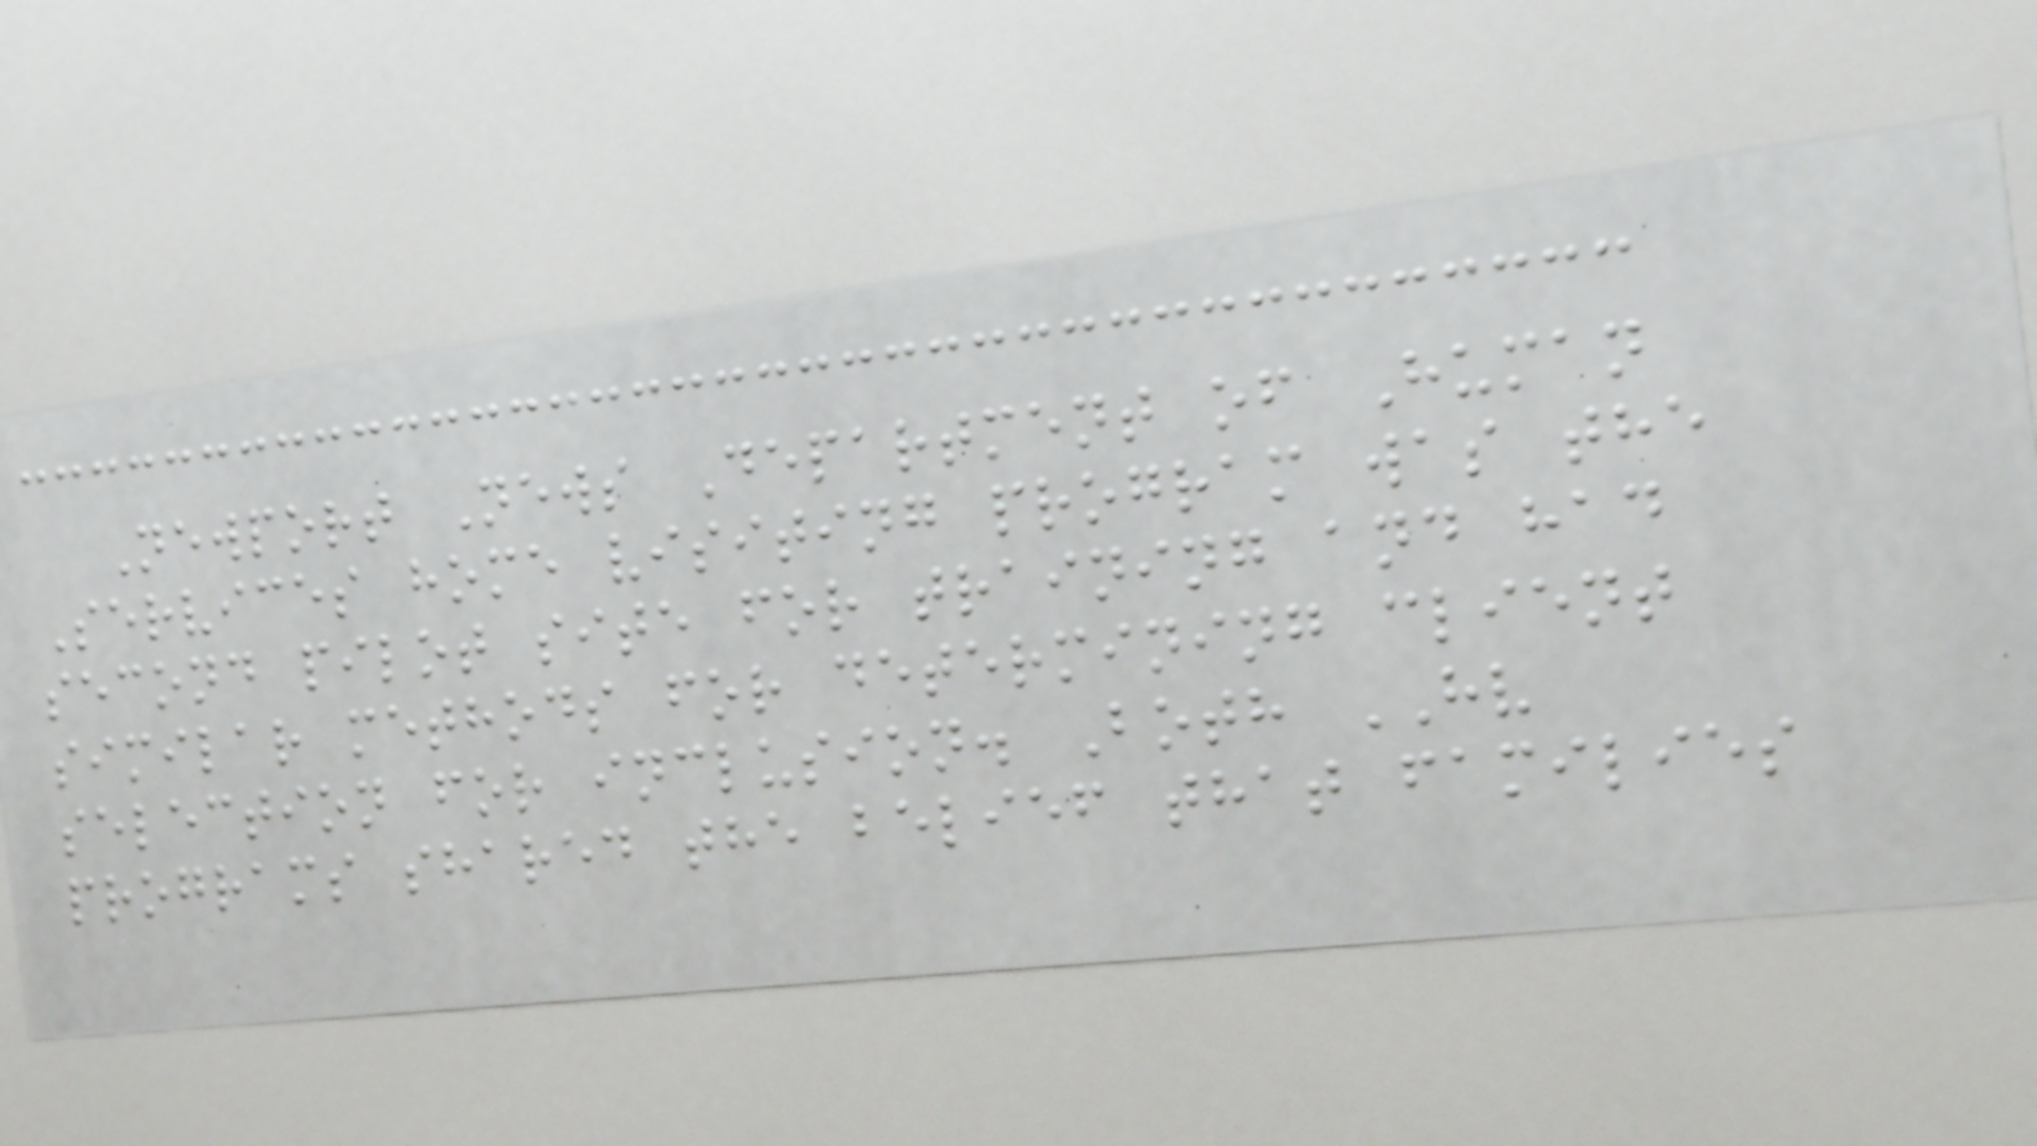Newport News Department of Human
Services home visiting program was the
second pilot site for training and had
similar methods for determining client
selection for inclusion. Both HV
programs shared the belief that families
